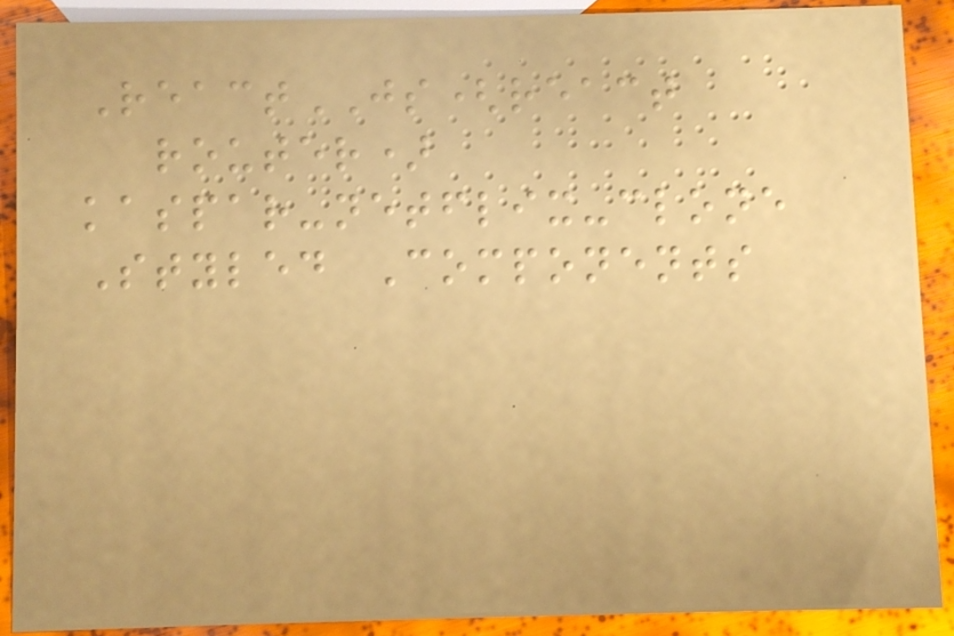ReactJS(react
router)
kaspar-netflix-clone
Styled Components
